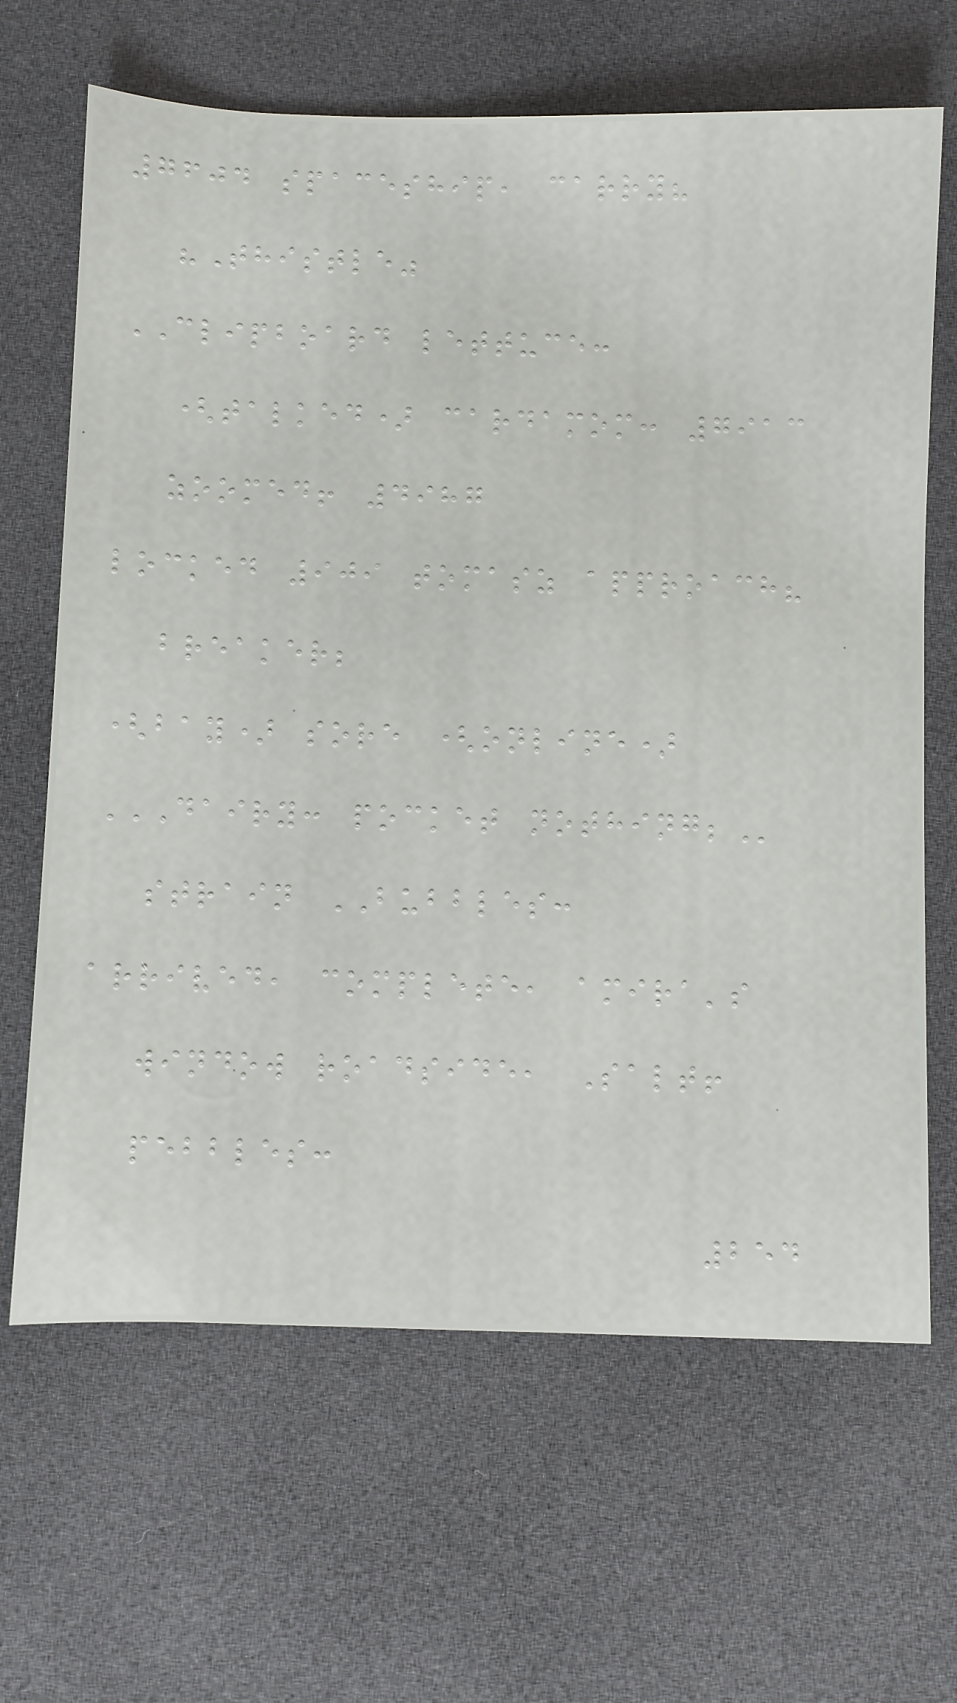7604 spaceship, carry?
"Thistle"
CLIPBOARD lettuce:
(talked) cardamom: 7913
zoomed! 4987
locked 909 tomasz approach?
breaker;
(bay) sore (online)
DAIRY: POCKET NOTHING;
strain BUBBLES:
arrived, complete, amira's
window roadside, Salt!
pebbles:
254
